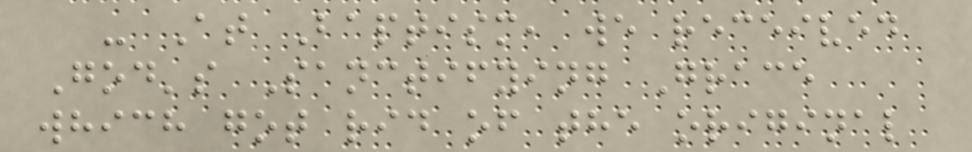- At Baptism, we received
God's Sanctifying Grace
which got rid of the original
